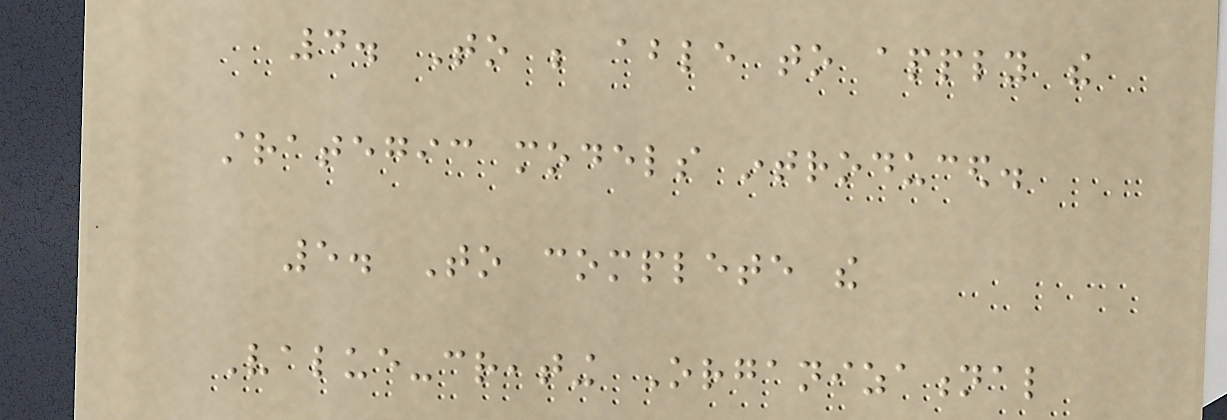4. To be able to apply the
strategic models introduced.
5. To complete the
Value-creating Organizational
